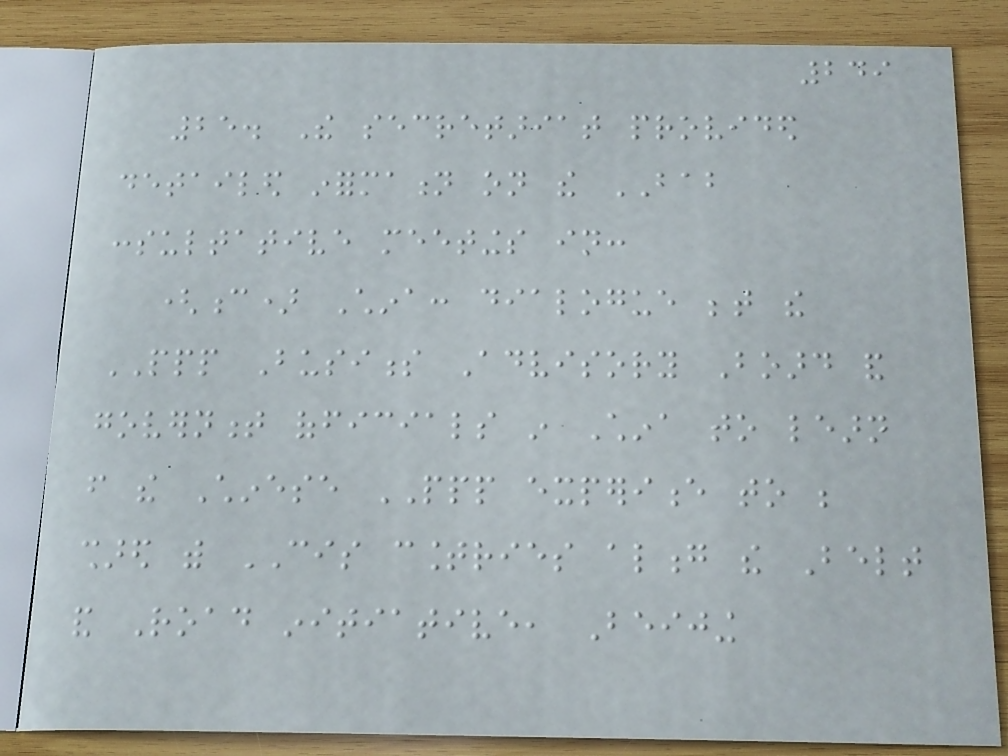249
25. The secretariat provided
detailed information on the BAB
consultative meetings in:
(c) China: dialogue between the
PPP Business Advisory Board and
government officials in China to learn
from the Chinese PPP experience to be
shared with CIS countries along the Belt
and Road initiative, Beijing
